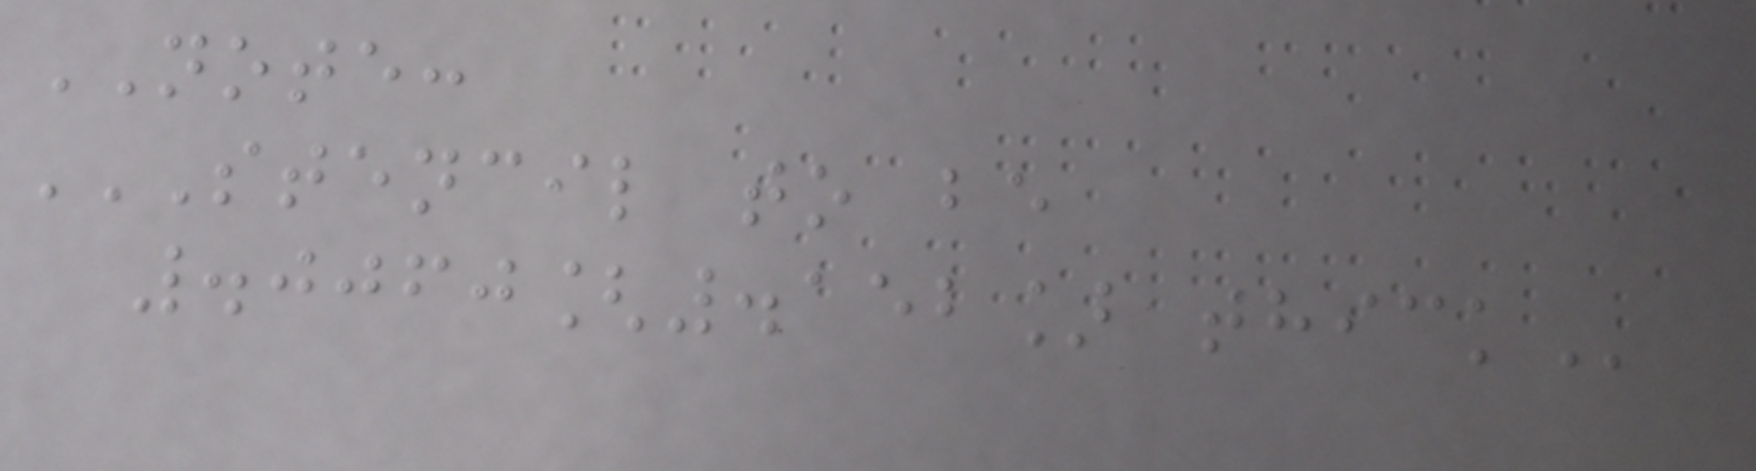NOTE:
STENCIL TO BE
.0060[.152] THICK
